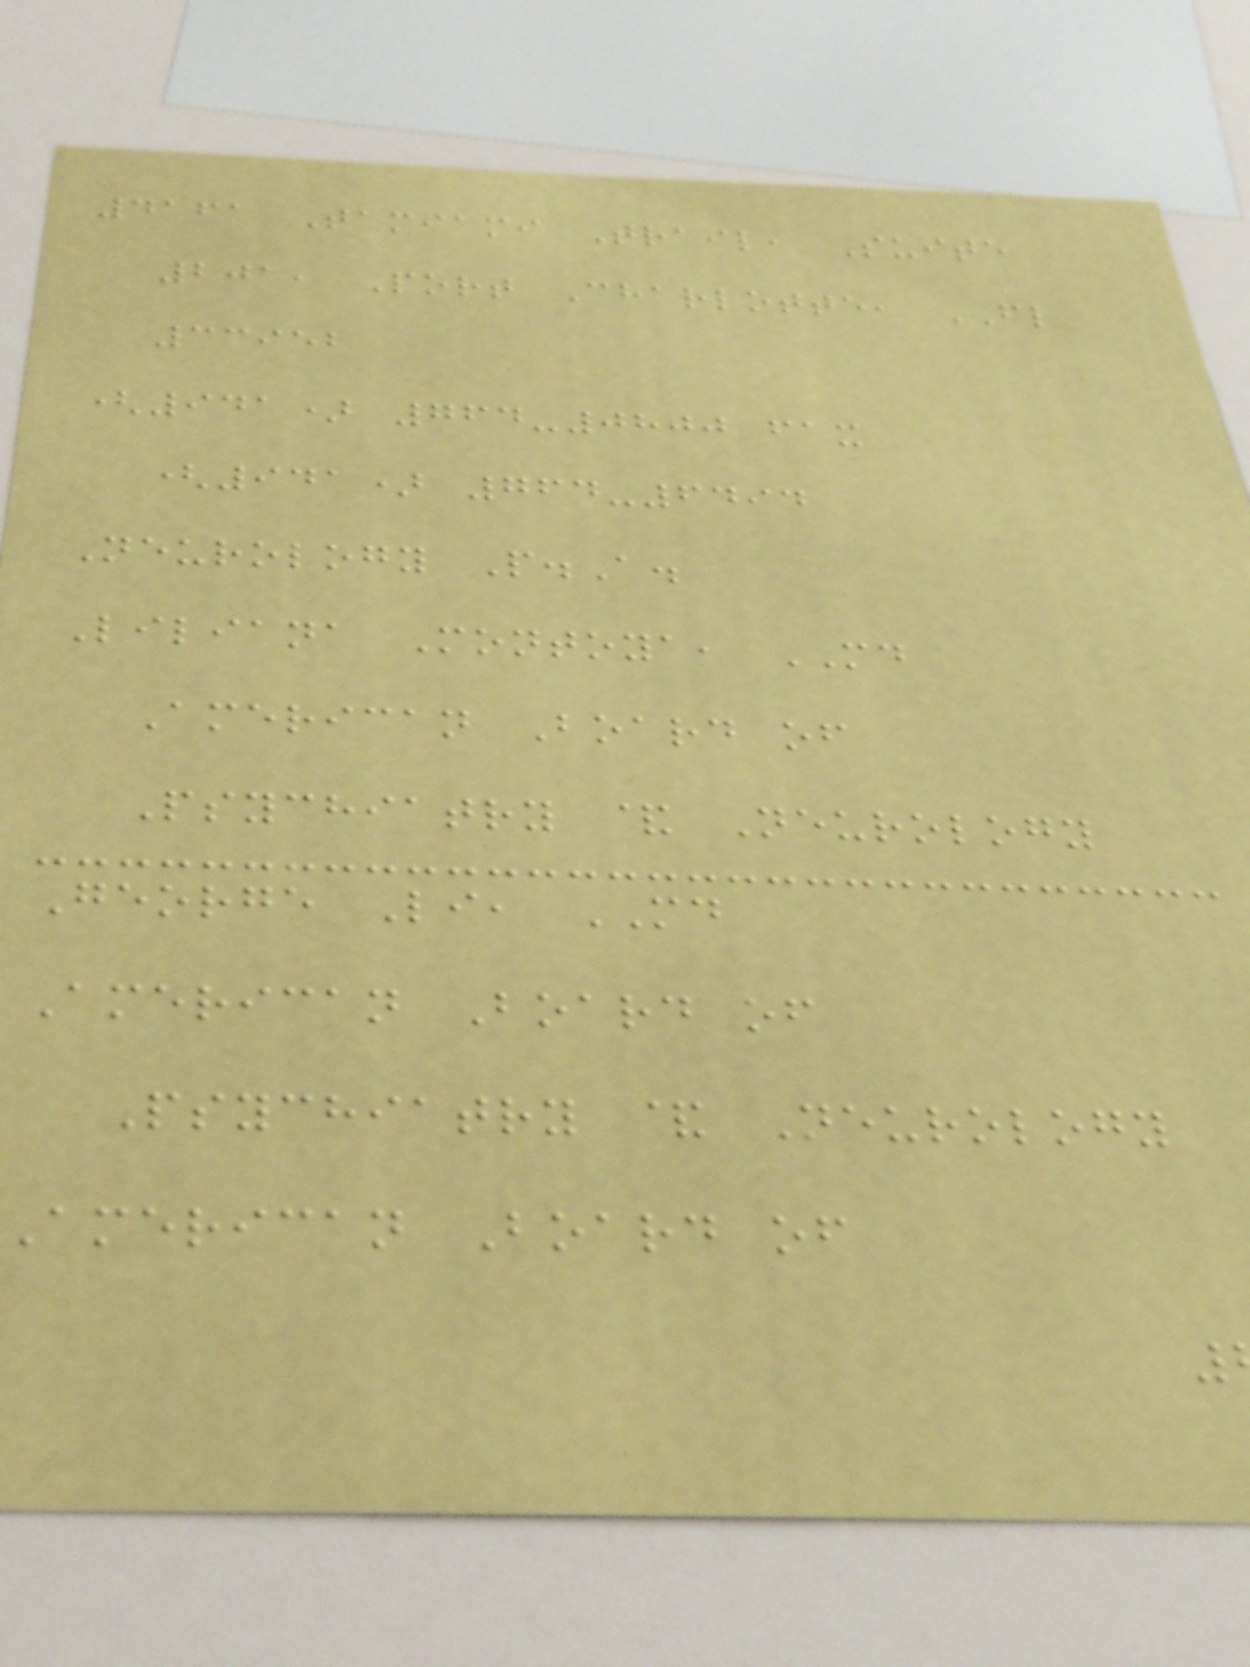4161 Tamiami Trail, Suite
201, Port Charlotte, FL
33952
(941) 764-0800 fax
(941) 764-6494
Neurology P.A.
Liliana Montoya, MD
American Board of
Psychiatry & Neurology
George Li, MD
American Board of
Psychiatry & Neurology
american Board of
